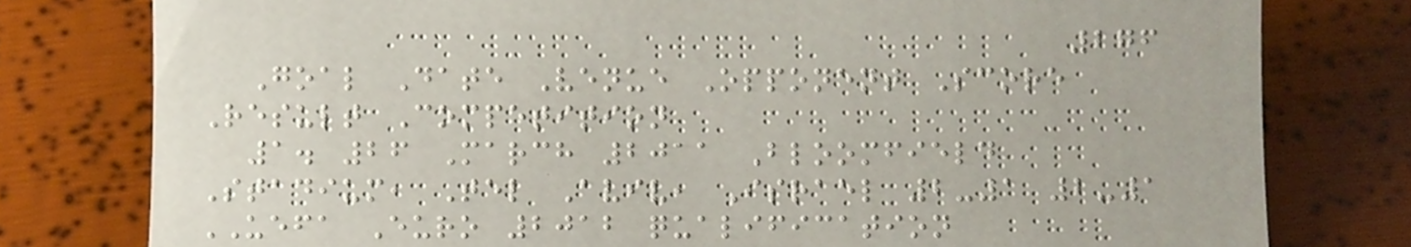276
Goal Date Venue Opponent Score
Result Competition
1. 26 March 2011 Bloomfield
Stadium, Tel Aviv, Israel 2-1 2-1
UEFA Euro 2012 qualification
